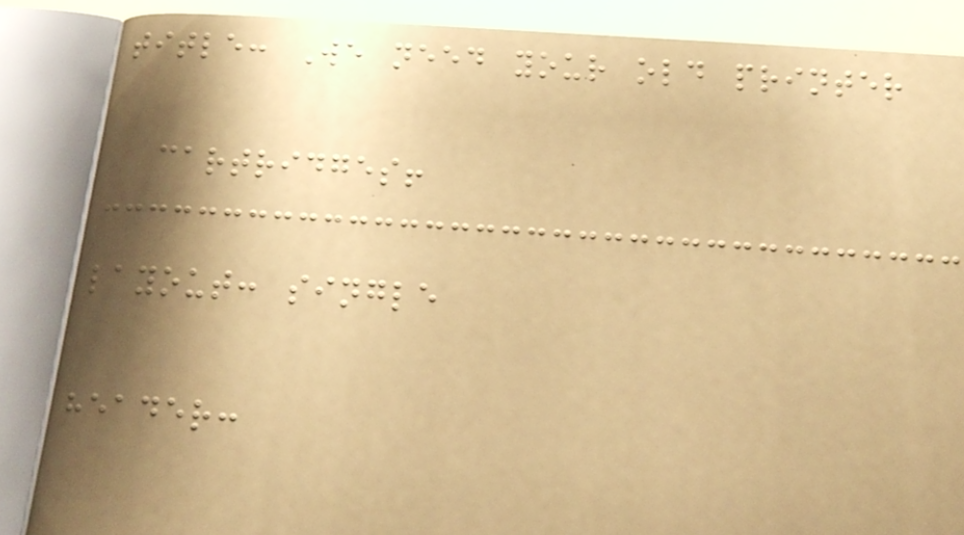title: We need your old printer
cartridges!
layout: single
header:
